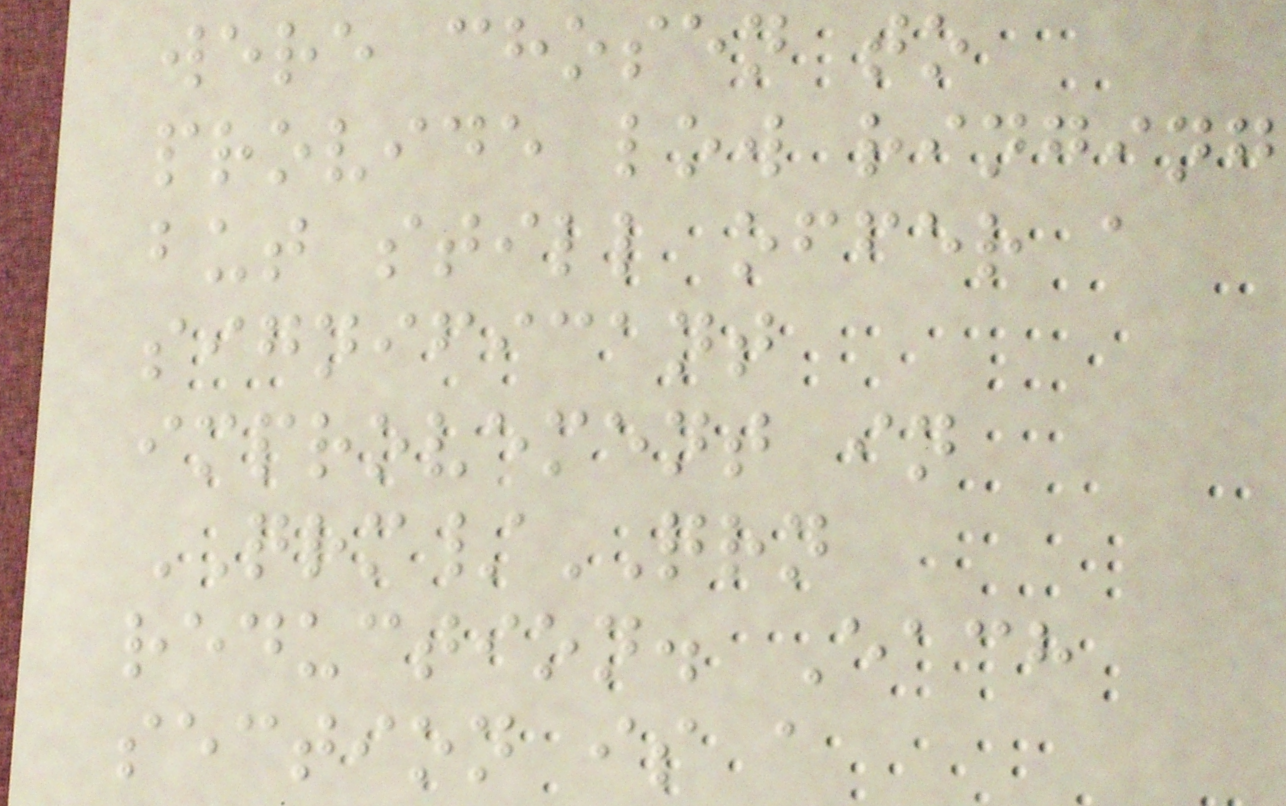were chosen to
provide low ringing
but still offer a
significant
improvement in
QRM/QRN
reduction. Each
section is a
